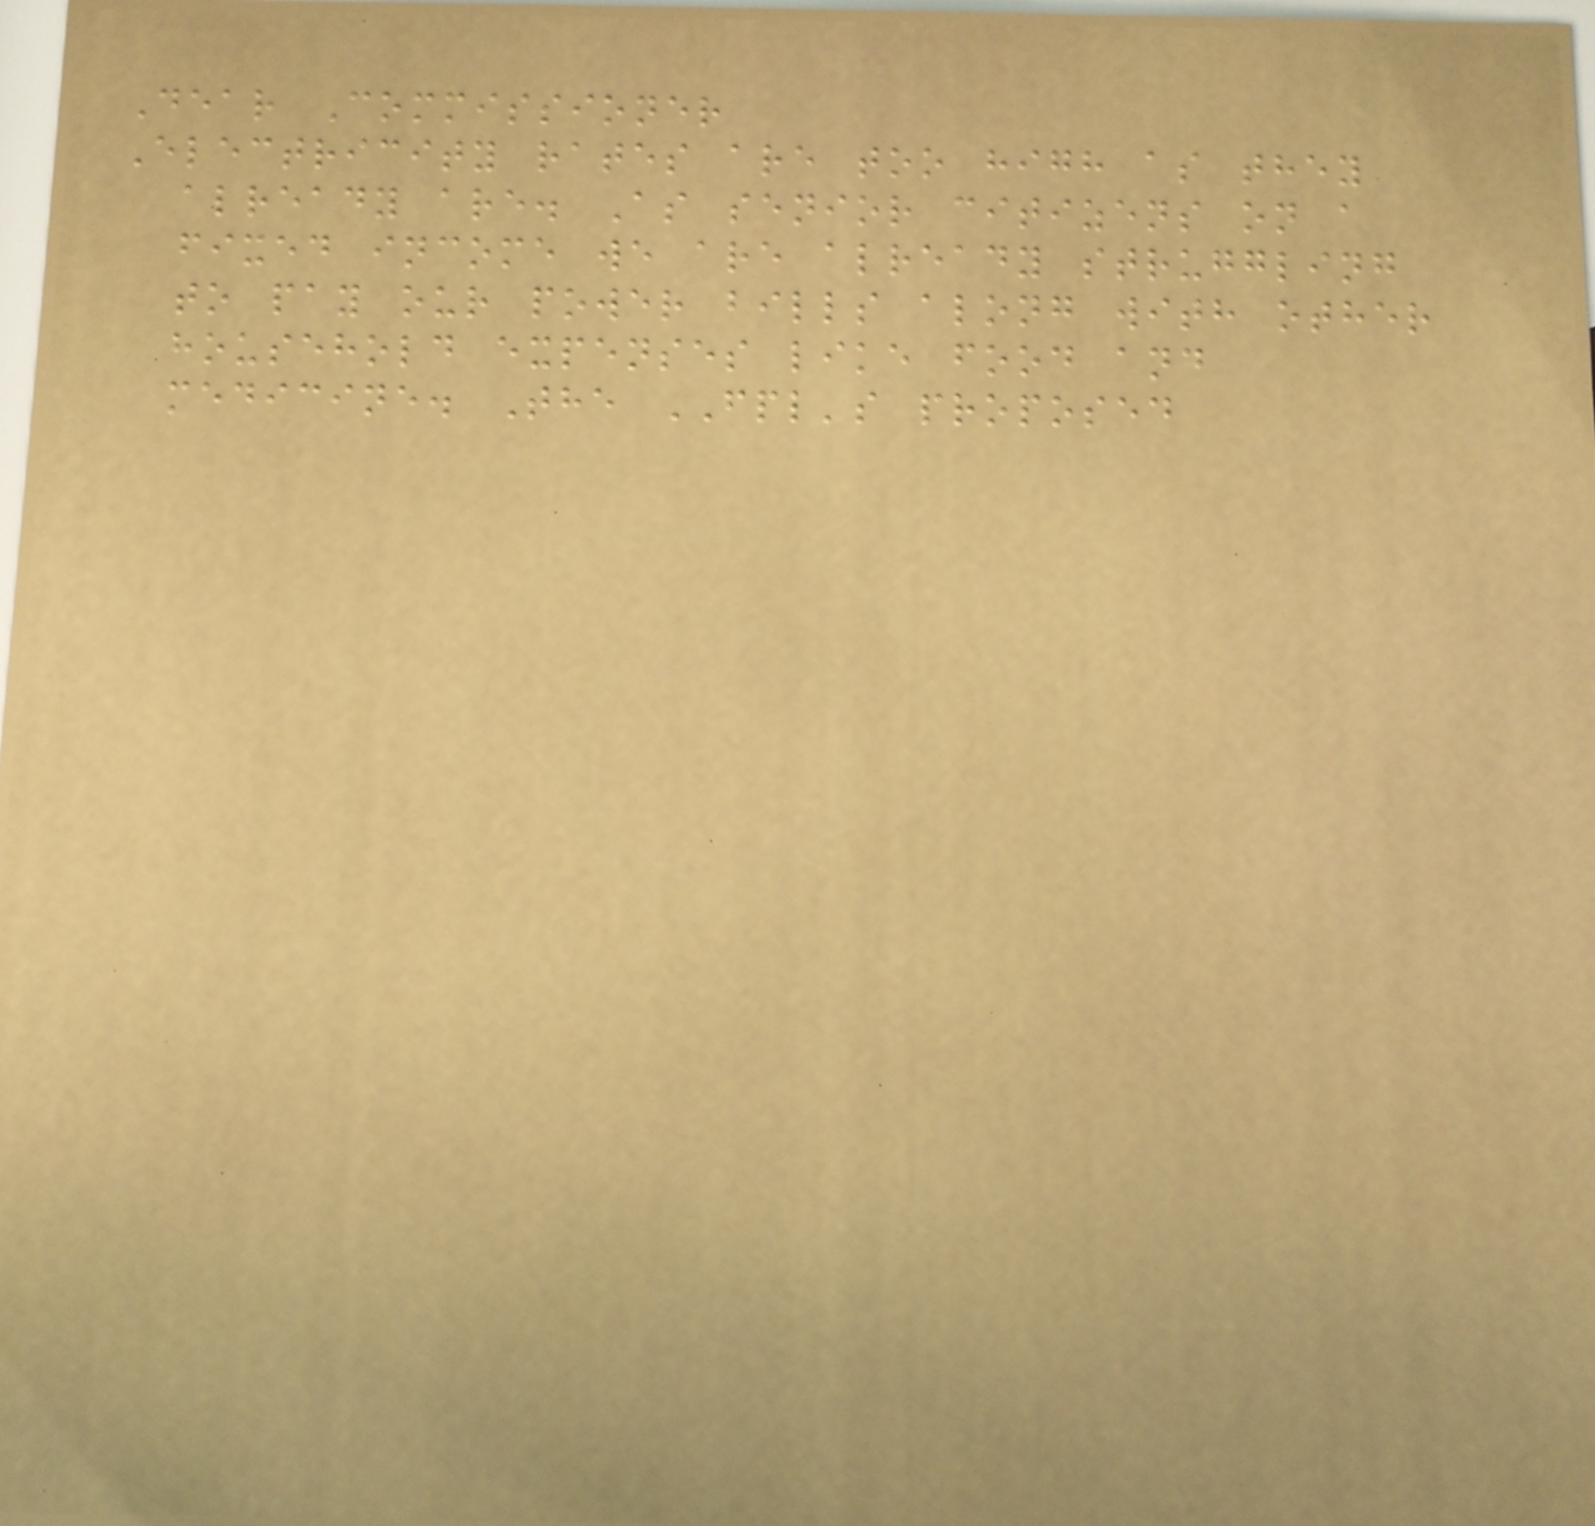Dear Commissioner
Electricity rates are too high as they
already are. As senior citizens on a
fixed income we are already struggling
to pay our power bills along with other
household expenses like food and
medicine. The FPL's proposed
